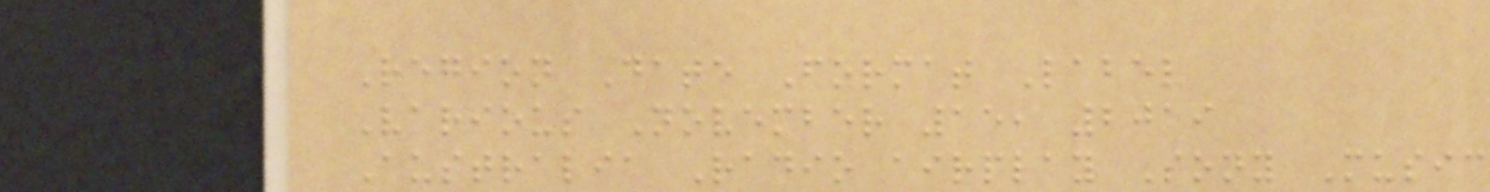Region Date Format Label
Various November 15, 2019
Australia Radio airplay Sony Music
